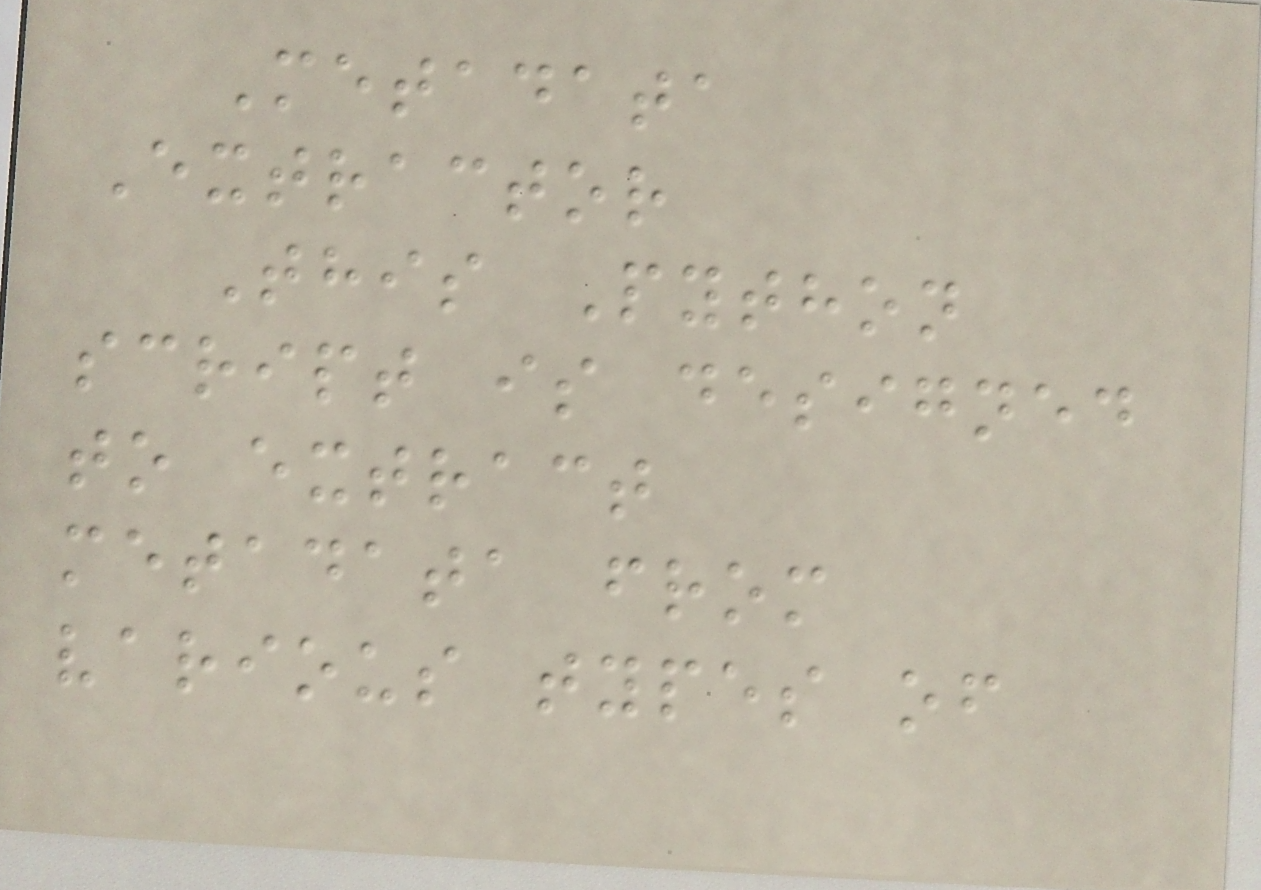Metadata
Extractor
This Python
script is designed
to extract
metadata from
various types of
